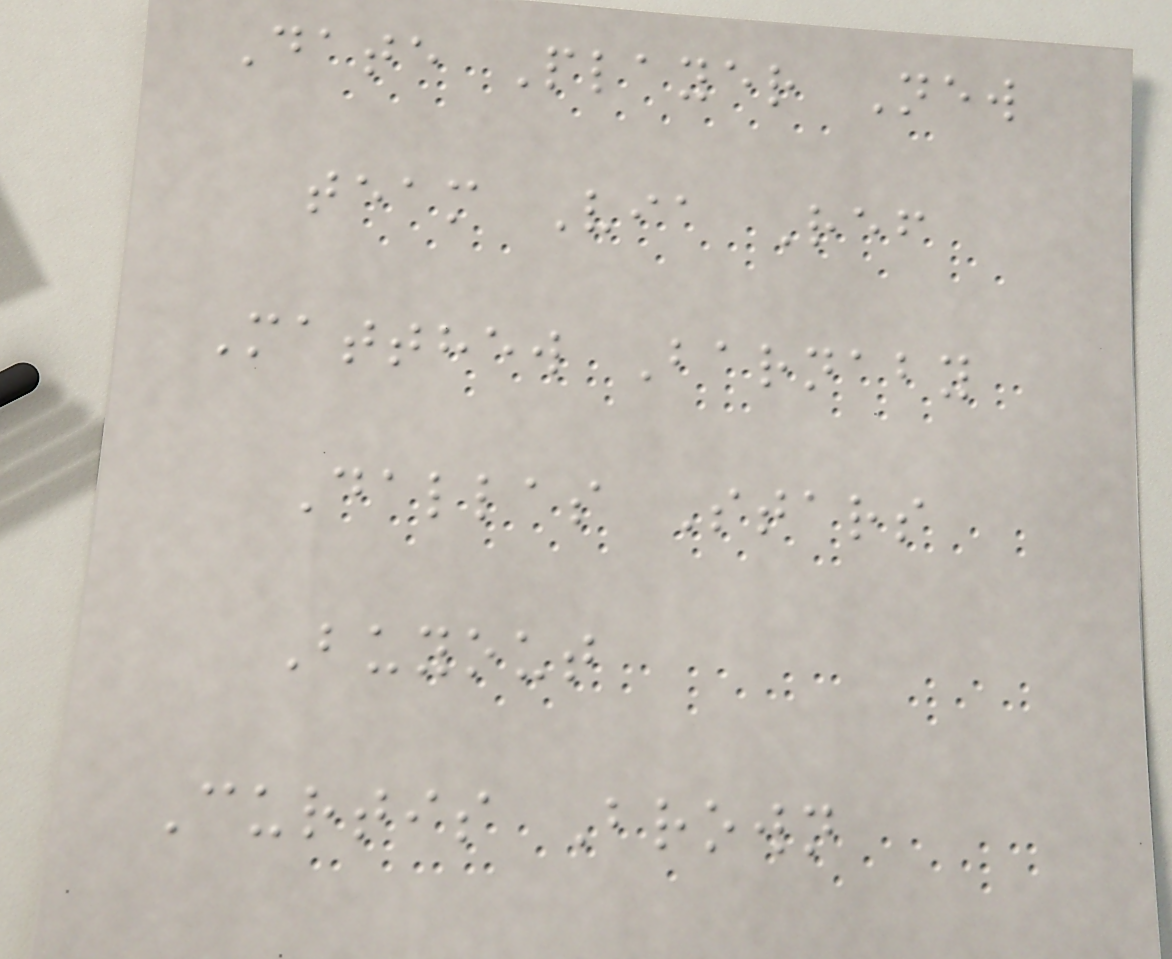Date Player New
team Via Ref
Matthew Barnaby
Dallas Stars
Buyout
Curtis Brown
